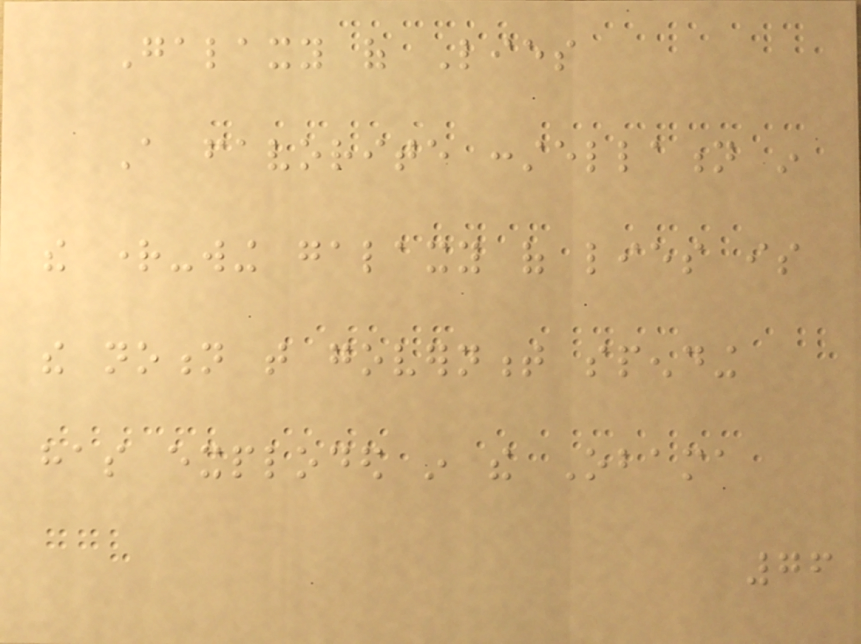Galaxy of Lies
A favorite constellation in
the right-wing galaxy of lies is
the notion that government spending
has exploded in the Obama
76
